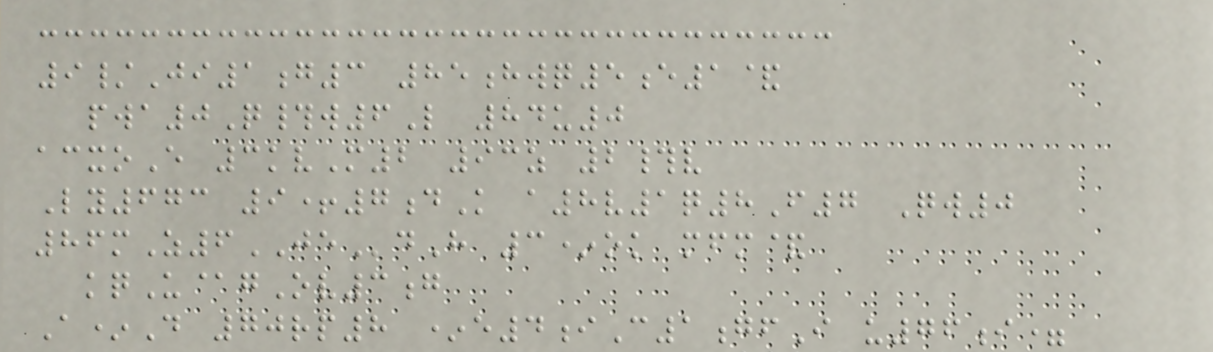9/Ji1g3 85hwq5e1&
pwa0Q#w6L 84u0
acxoE 3kvM2 93z 2#v
Ly673 9+7dK a8v1q8F7 Qw0
86mZ6JEdH 3*ok mfm&
kqU@gOv3g
A*D 70rp8 *e4iC1gfI u76i=
